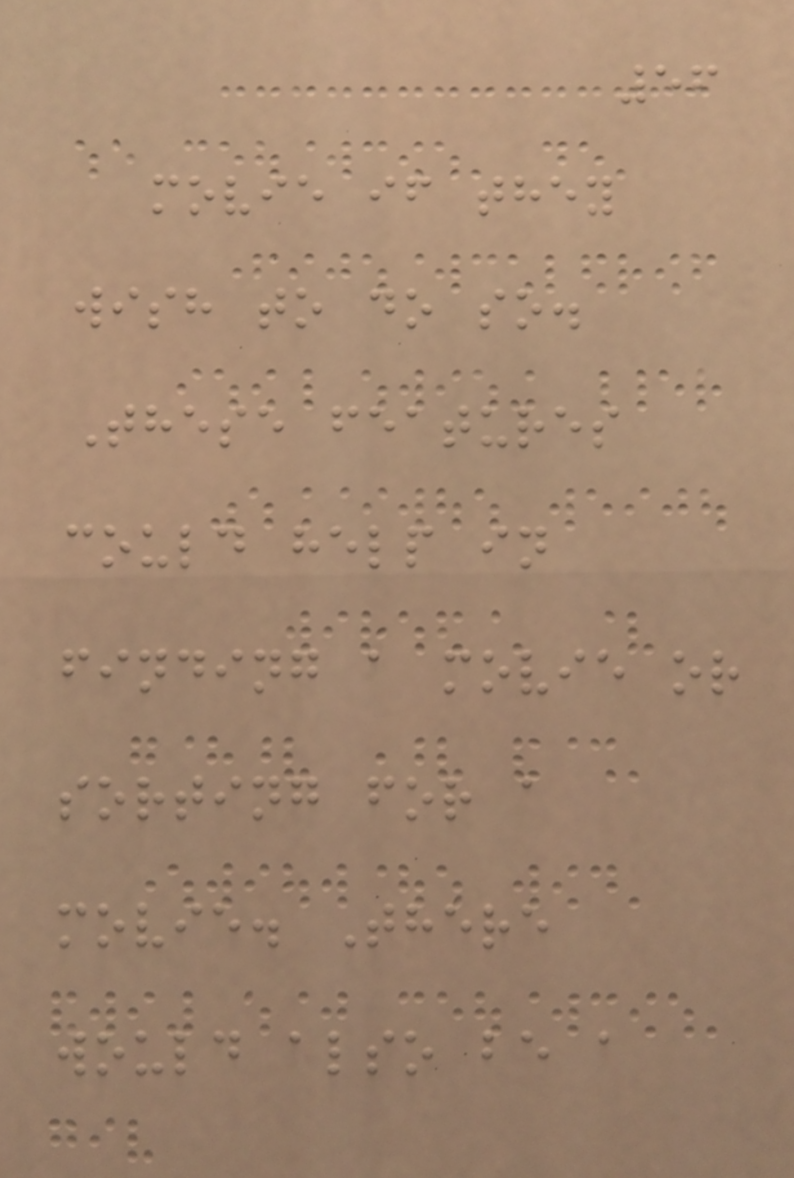56
movie if they
wish to do so.
These features
could help in
finding a movie or
sorting for a
movie. There
would also be a
